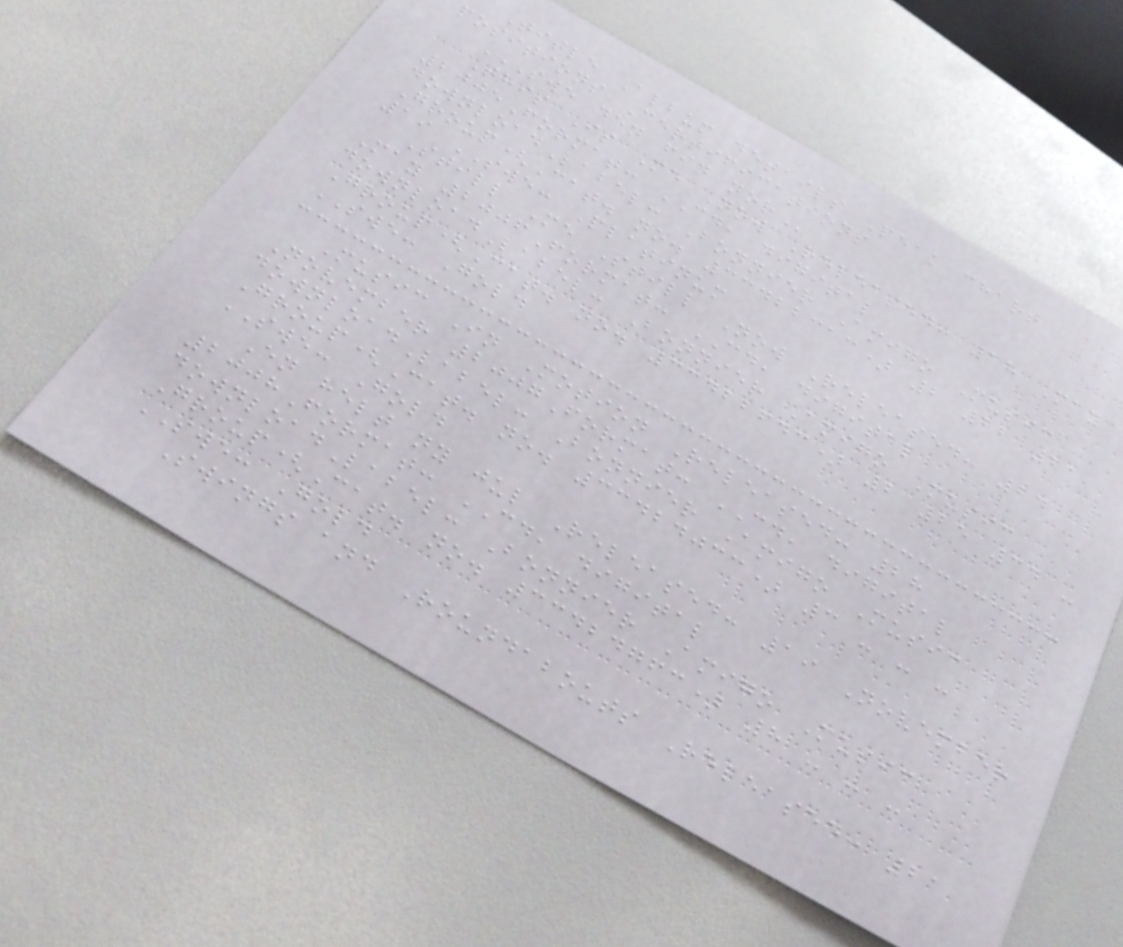Title Album details Peak chart
positions Certifications
SWE DEN FIN NOR
This Is Me Now Released: 18 May
2005Format: CD, digital
downloadLabel: Bonnier Amigo Music
Group(Cat. no. 33422313) 2 22 21
19 SWE: Platinum
Still Me Still Now Released: 24
May 2006Format: CD, digital
downloadLabel: Bonnier Amigo Music
Group(Cat. no. 33422643) 2 25 34 -
SWE: Gold
Music In Motion Released: 28
November 2007Format: CD, digital
downloadLabel: Bonnier Amigo Music
Group(Cat. no. 33424033) 3 - - -
SWE: Gold
En helt ny jul Released: 19 November
2008Format: CD, digital
downloadLabel: Bonnier Amigo Music
Group(Cat. no. 33424763) 8 - - -
SWE: Gold
Swings and Roundabouts Released: 21
